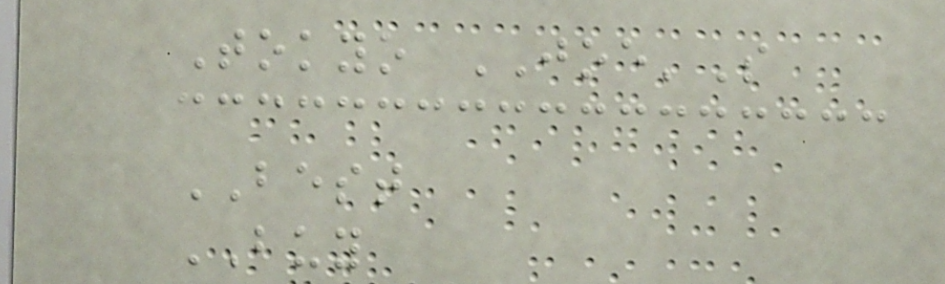Tokyo JOE'S
BEST
BUY
